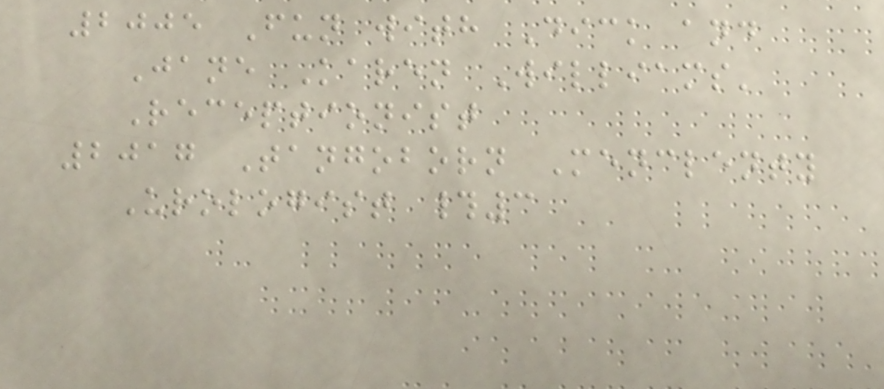2005 Fun with Dick and
Jane Karen Williams'
Receptionist
2017 Tangoborn Menclenty
Urologist #3
